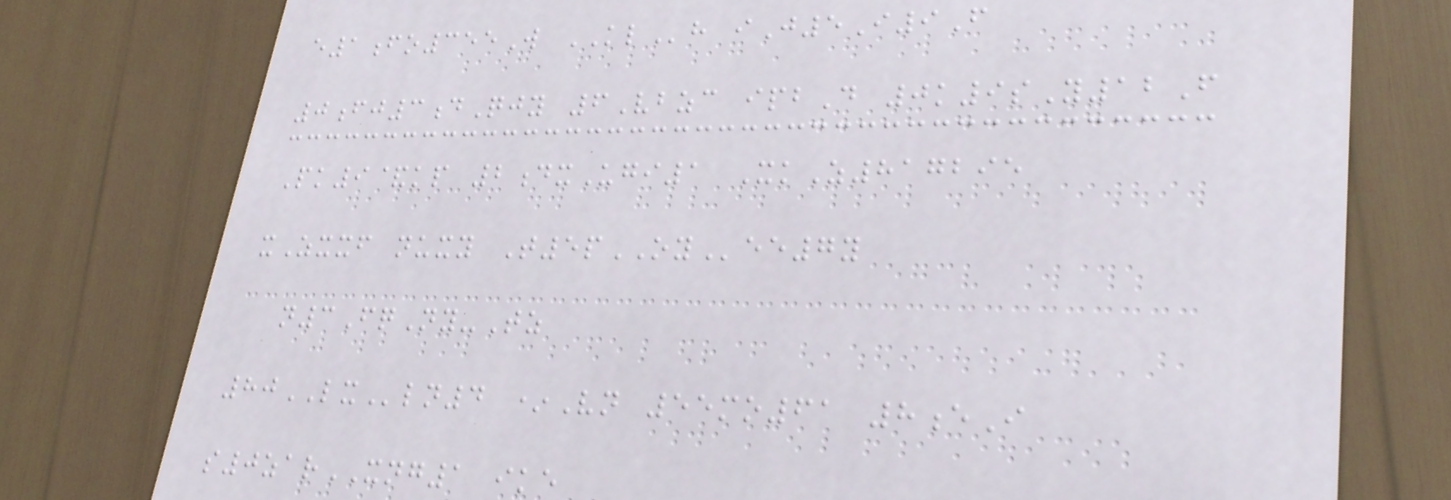e1fo355W KLh iJ5I9F
0fj3dQjy 6Vbzc ipbD 0k9sY12F
Pk9&kp 2dxUgi1 XkZ817295
xZxxf nuxy T5pOYee7y
n3FqNy-Tz
80LXln4 *Vn 55mo61 8eI
s0zarXNG1 ike
